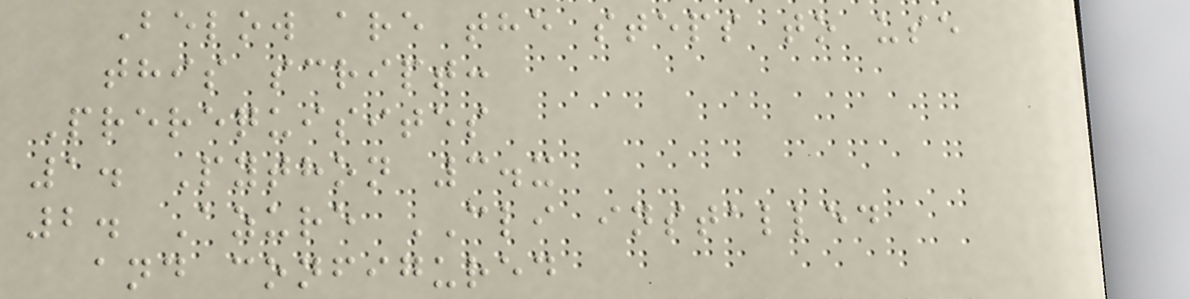Below are the steps to use
this script:
Prerequisites
1. Python 3.x
2. Azure CLI installed
and configured
